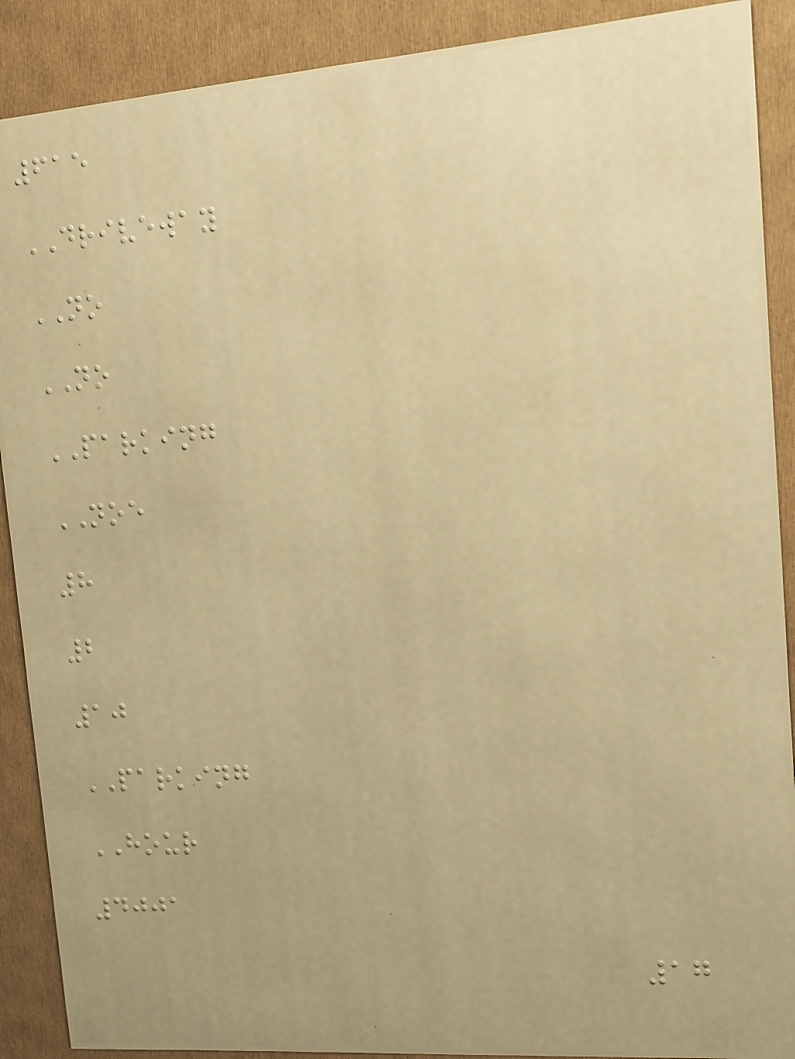615
DRIVEWAY
NO
NO
PARKING
NOE
8
2
10
PARKING
HOUR
4001
17
